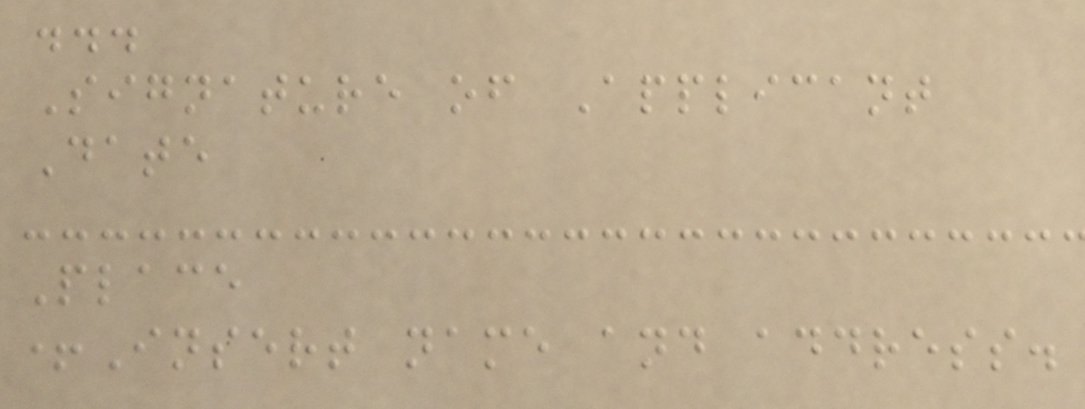...
Signature of Applicant
Date
Place
+Insert name and address.
